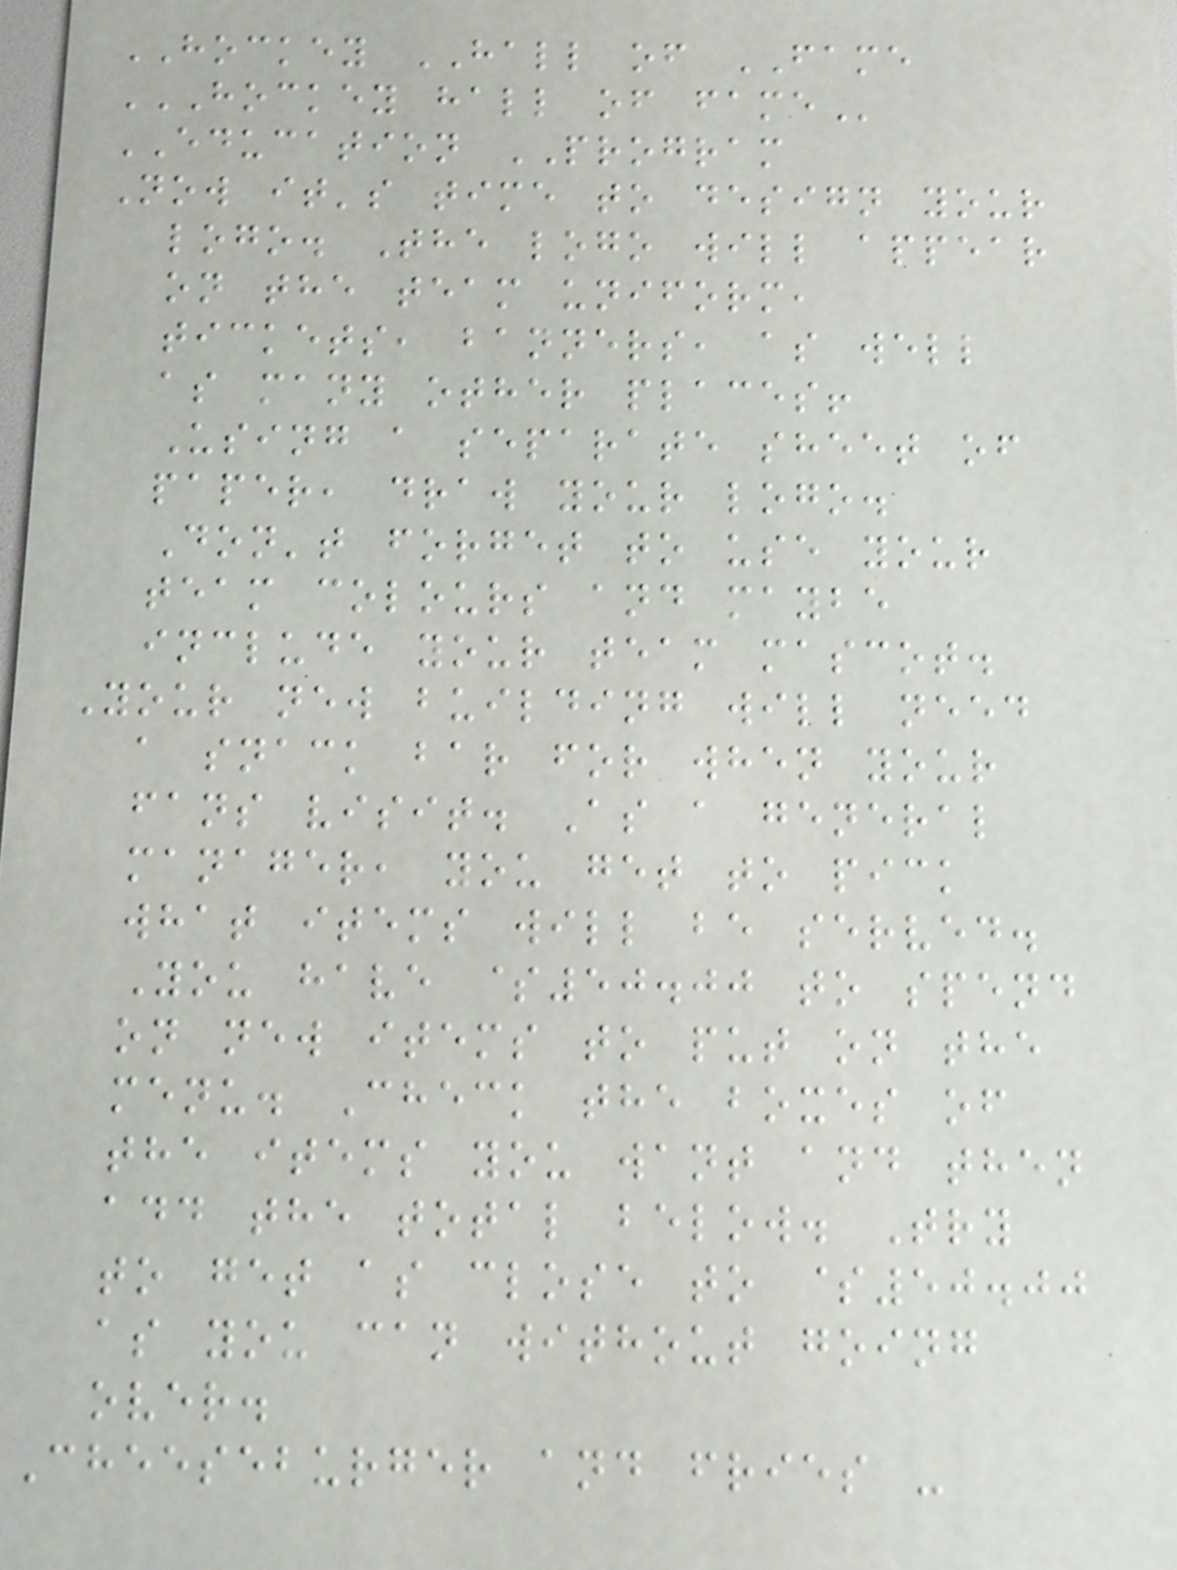HOCKEY HALL of FAME
HOCKEY HALL OF FAME
EDUCATION PROGRAM
Now it's time to design your
logo. The logo will appear
on the team uniform,
tickets, banners, as well
as many other places!
Using a separate sheet of
paper, draw your logo.
Don't forget to use your
team colours and maybe
include your team mascot.
Your new building will need
a snack bar for when your
fans visit. As a general
manager, you get to pick
what items will be served.
You have $50.00 to spend
on new items to put on the
menu. Check the boxes of
the items you want and then
add the total below. Try
to get as close to $50.00
as you can without going
over.
Cheeseburger and fries -
